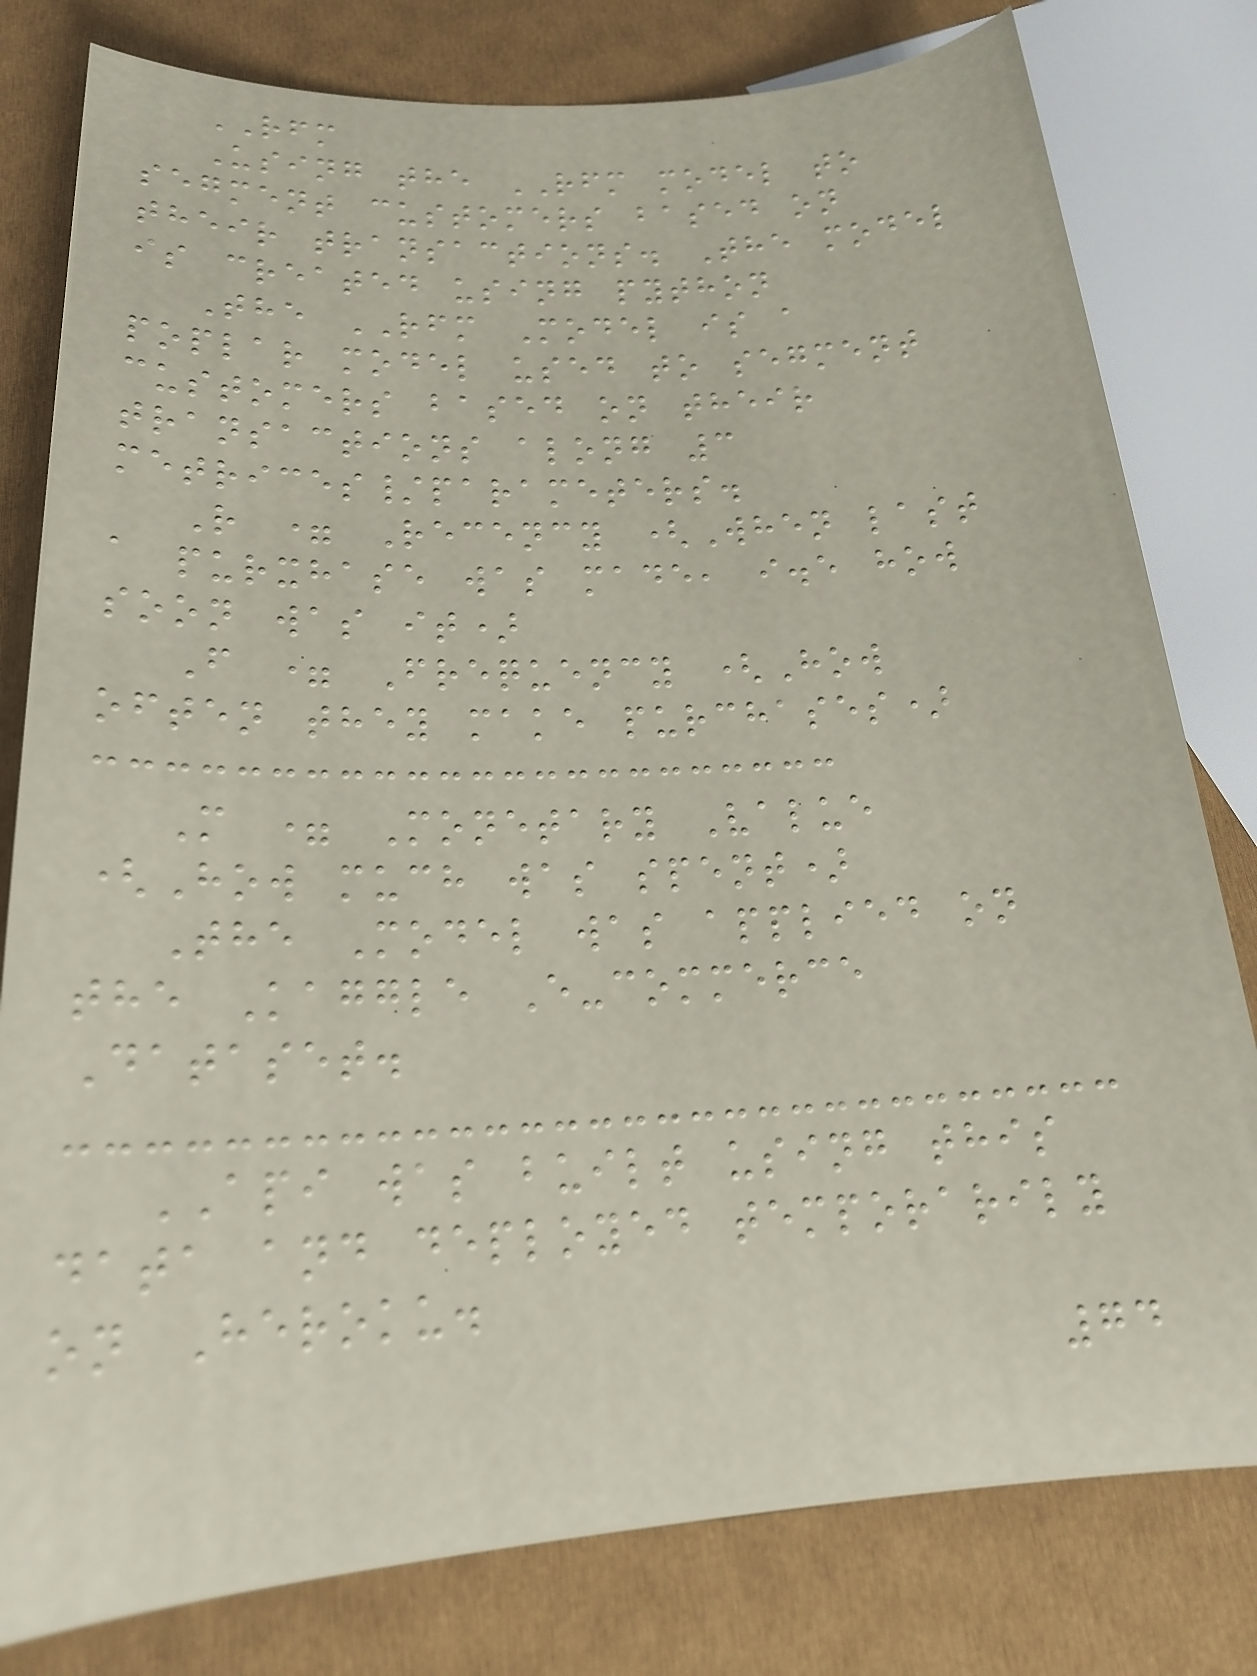RFM
Using the RFM model to
segment customers based on
their transactions. The model
is created using python
The RFM Model is a
poplar model used to segment
customers based on their
transactions along 3
metrices/parameters.
R = Recency (When last
a purxhase was made, i.e how
soon was it)
F = Frequency (How
often they make purchases)
M = Monetary Value
(How much was spent)
The Model was applied on
the Kaggle E-commerce
Dataset.
API was built using this
data and deployed temporarily
on Heroku.
74
